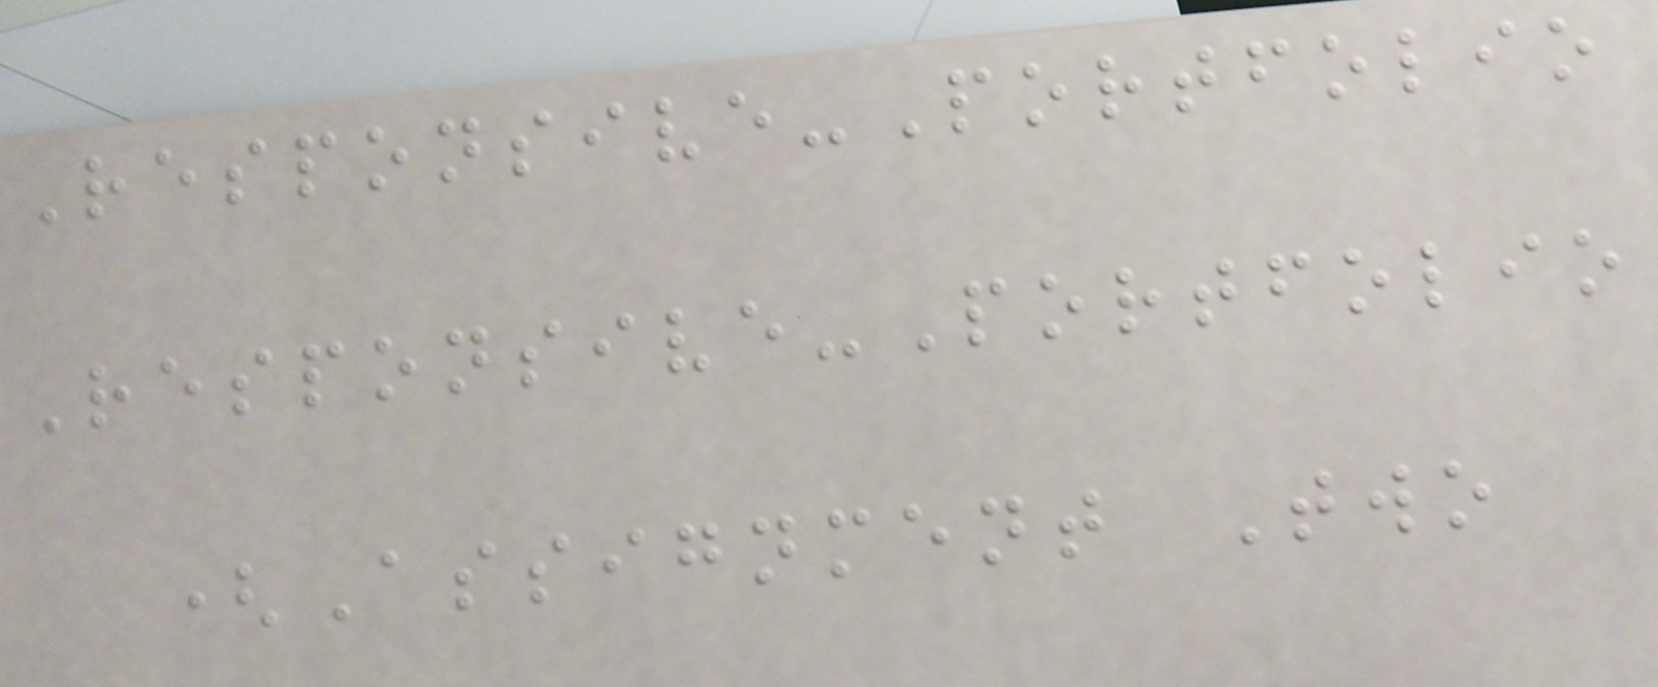Responsive-Portfolio
Responsive-Portfolio
(Assignment Two
